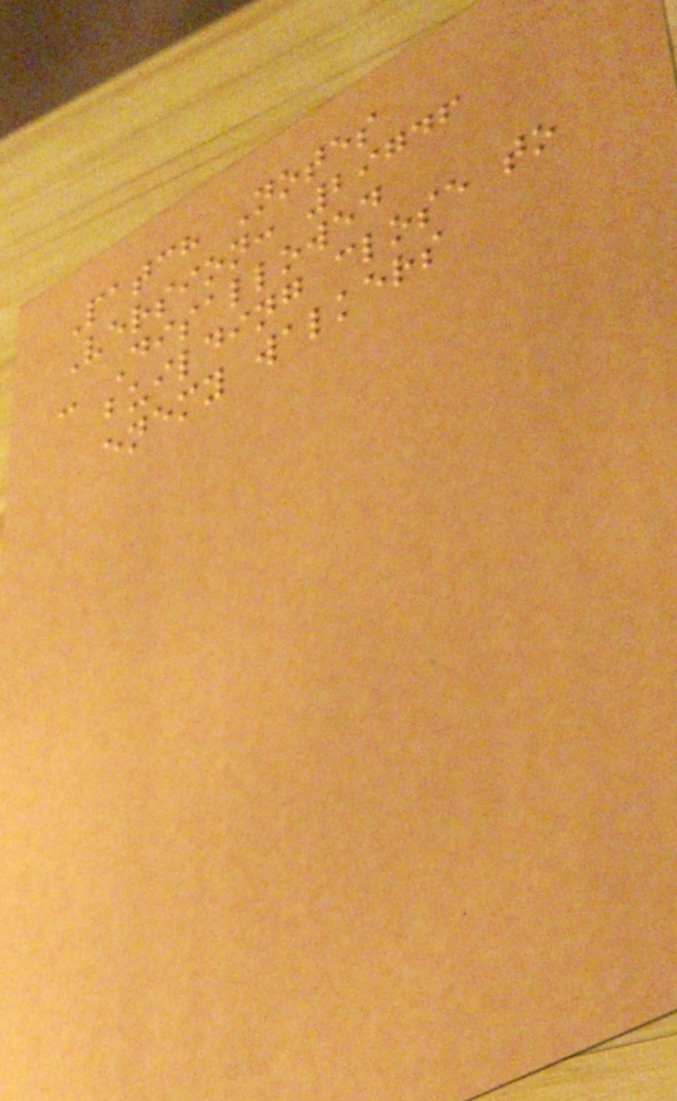Patch Notes
Version: 29746
- Disallowed
building close to
enemy walkers
